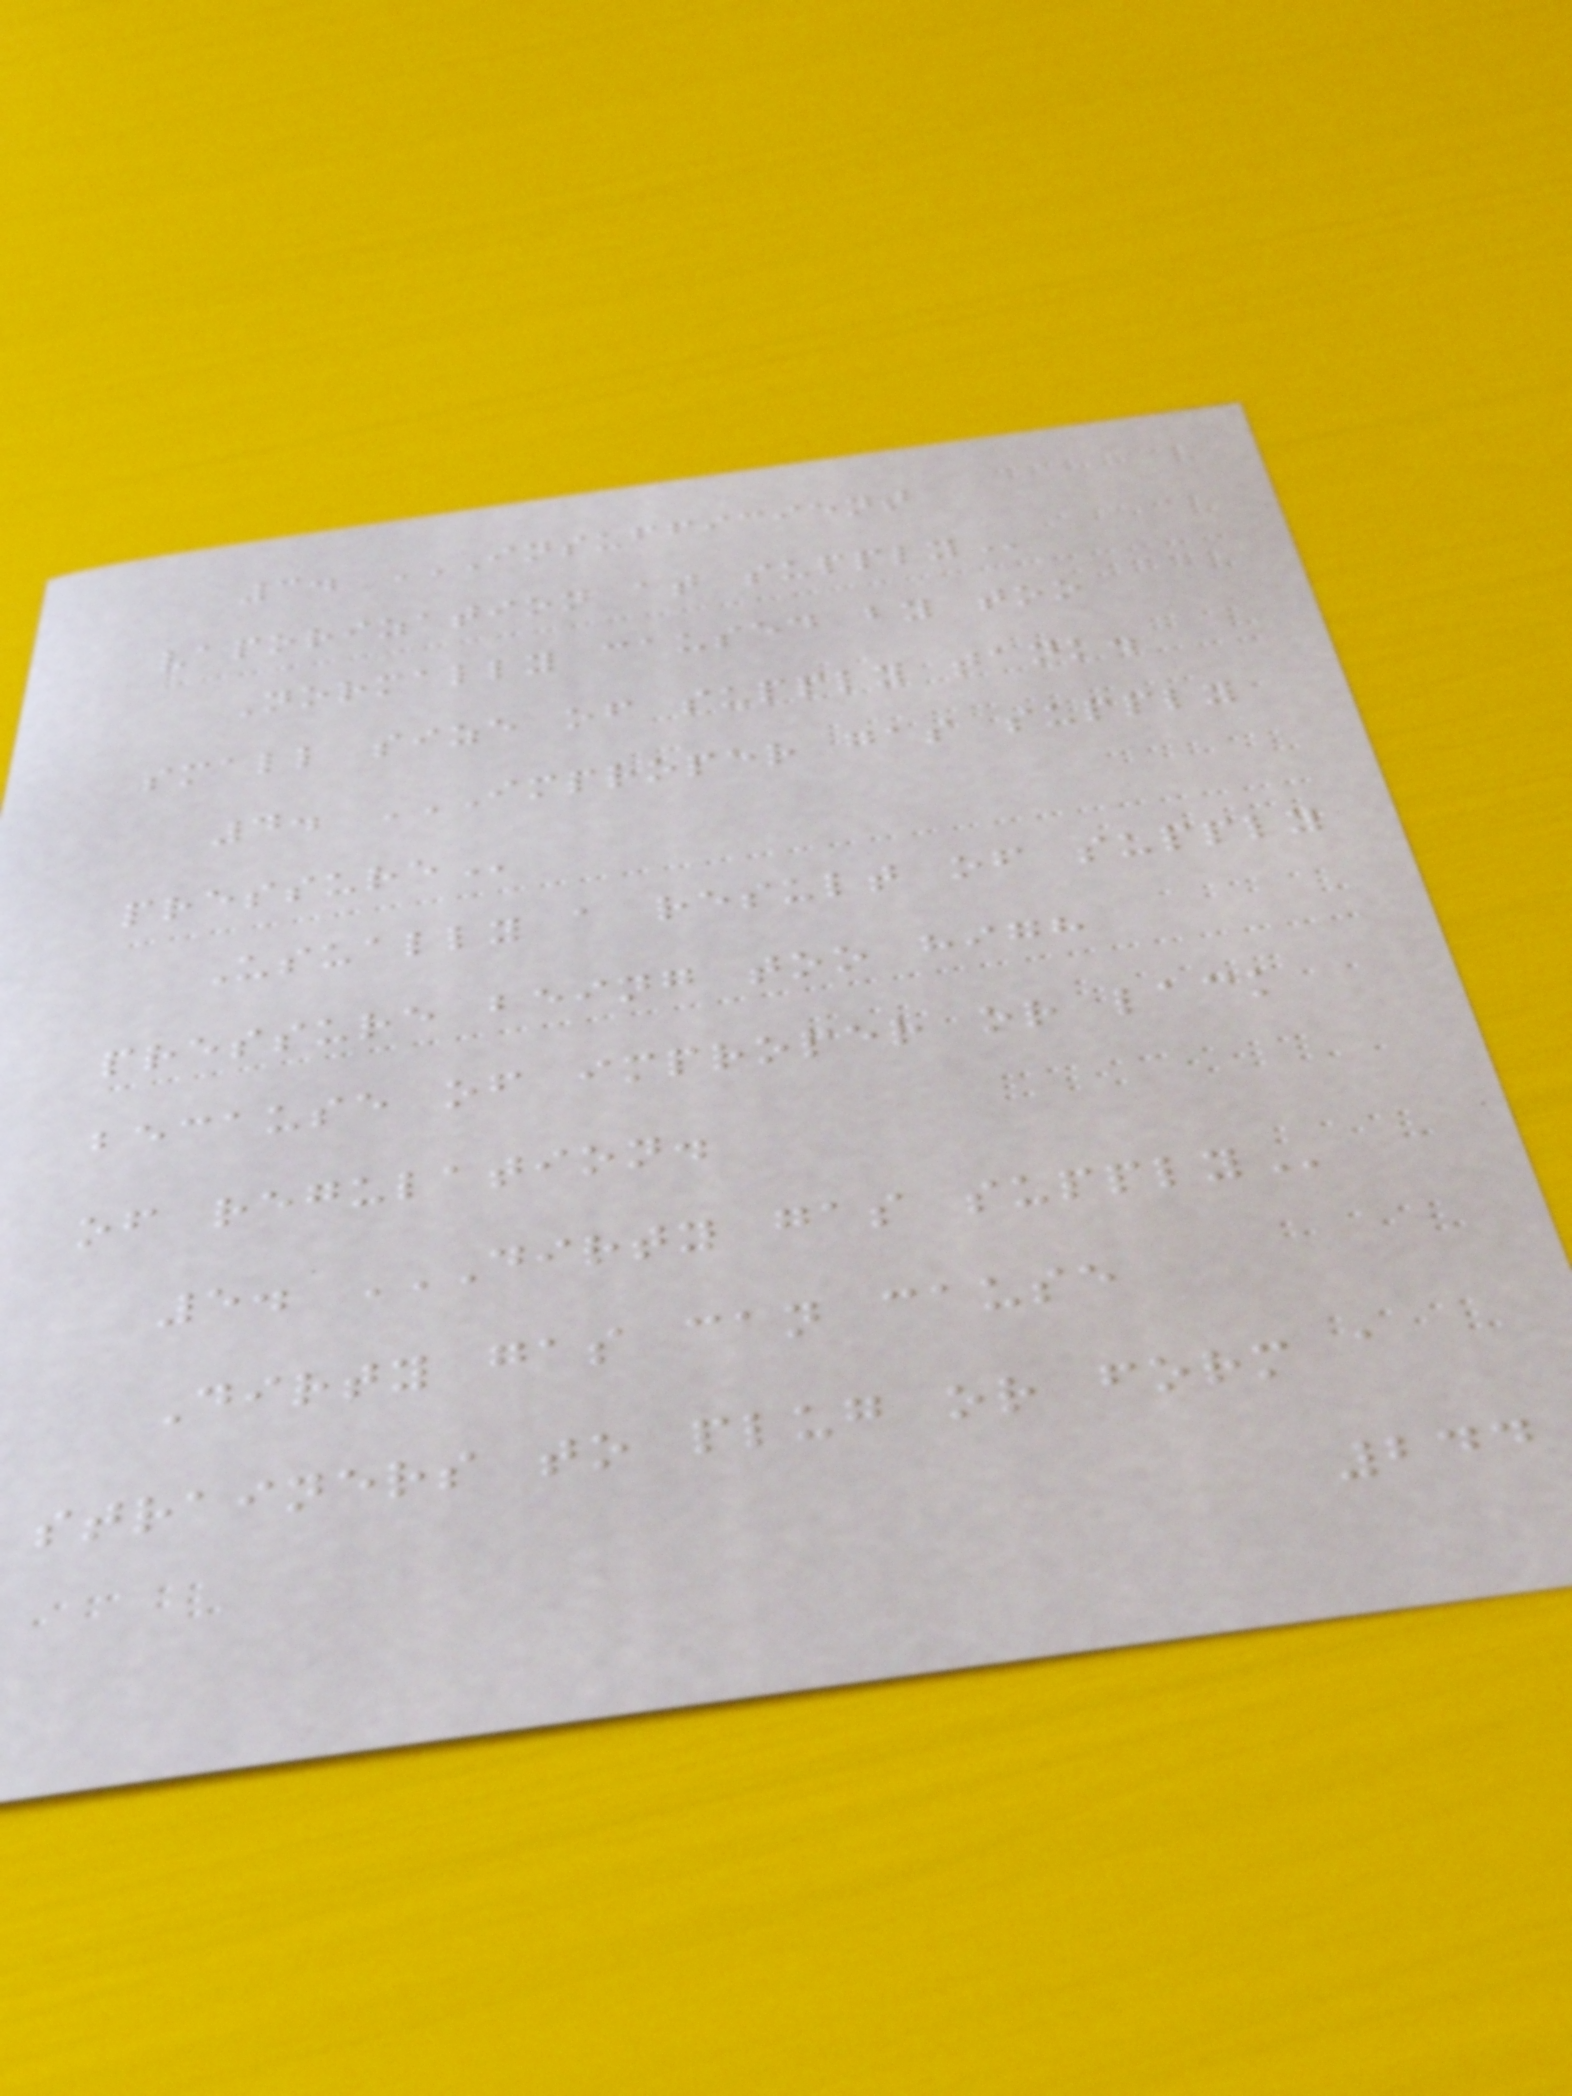3. INSUFFICIENT
VAPORIZATION AT SUPPLY
Normally caused by too
small size of supply tank.
4. IMPROPER GAS SUPPLY
PRESSURE
Usually a result of supply
pressure being too high
because of improper or lack
of regulation.
5. DIRTY GAS SUPPLY
Dirty gas can cause
strainers to plug or form a
244
